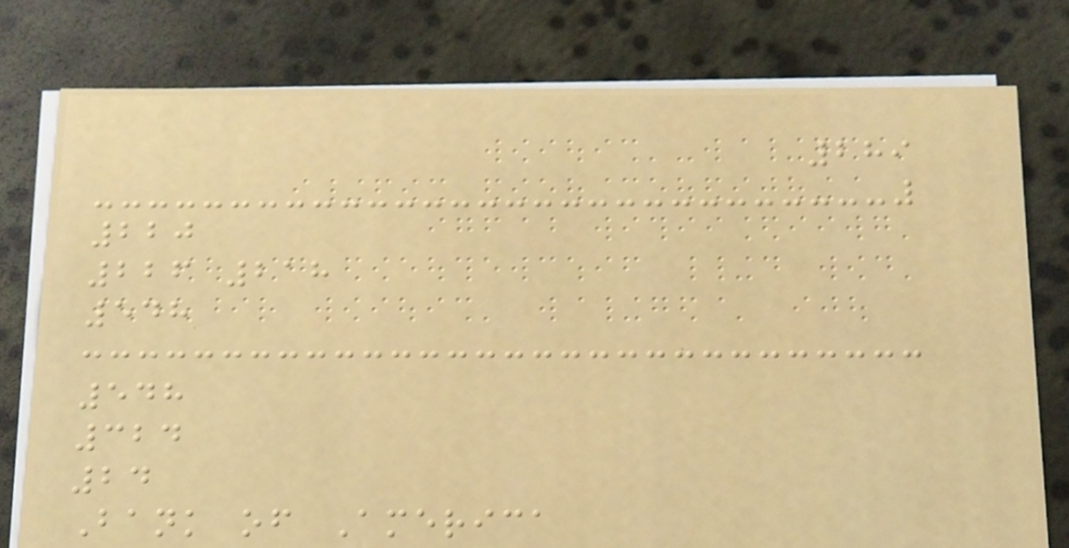289
220
226 218
548
548
324
24
Bank of America
